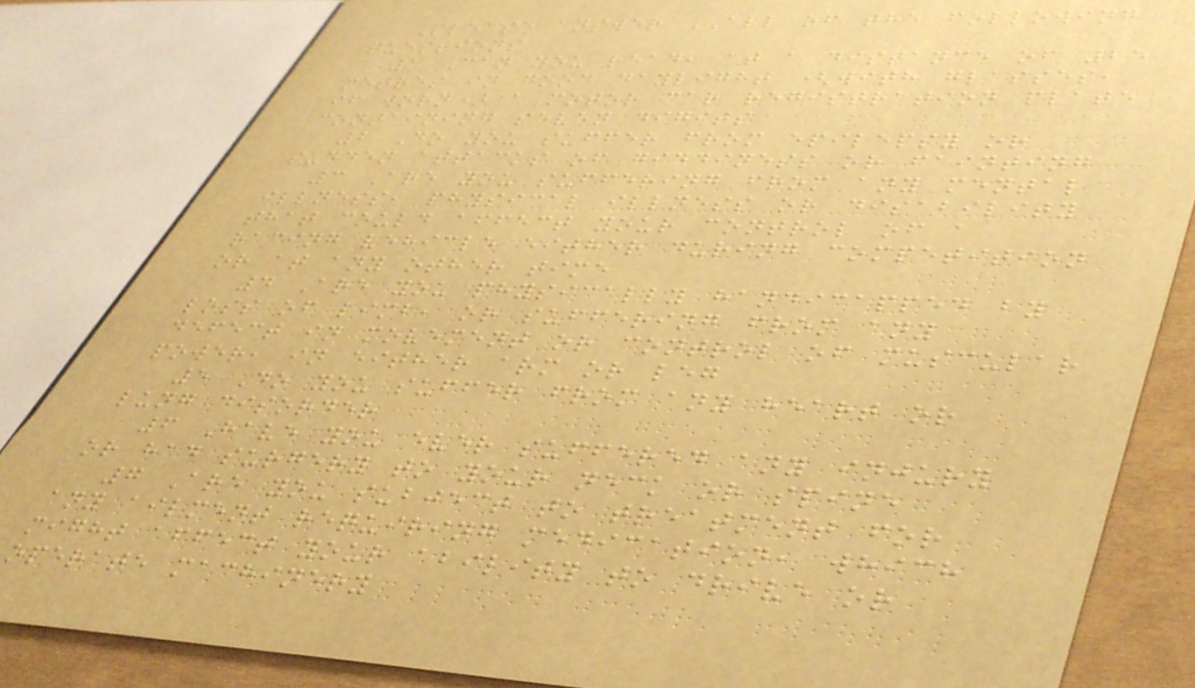Please answer ALL of the following
questions
1 Can you read, at a distance of 25
metres in good daylight (with glasses,
if worn) a motor car registration plate
containing seven digits
2 Do you suffer from epilepsy or
sudden attacks of giddiness or fainting
3 Are you suffering from any mental
illness, physical illness or disability
that could affect your control of a
racing vehicle either during competition
or at any other time
4 Are you physically handicapped by
loss of limb, or suffering from any
defect in movement or control of muscular
power, in either arm or leg
5 Do you suffer from any heart or
lung disorder
6 Have you ever suffered any injury
or had surgery to your neck or spine
7 Are you subject to treatment for
any ailment requiring medication, which
might affect your ability to drive or
operate machinery
